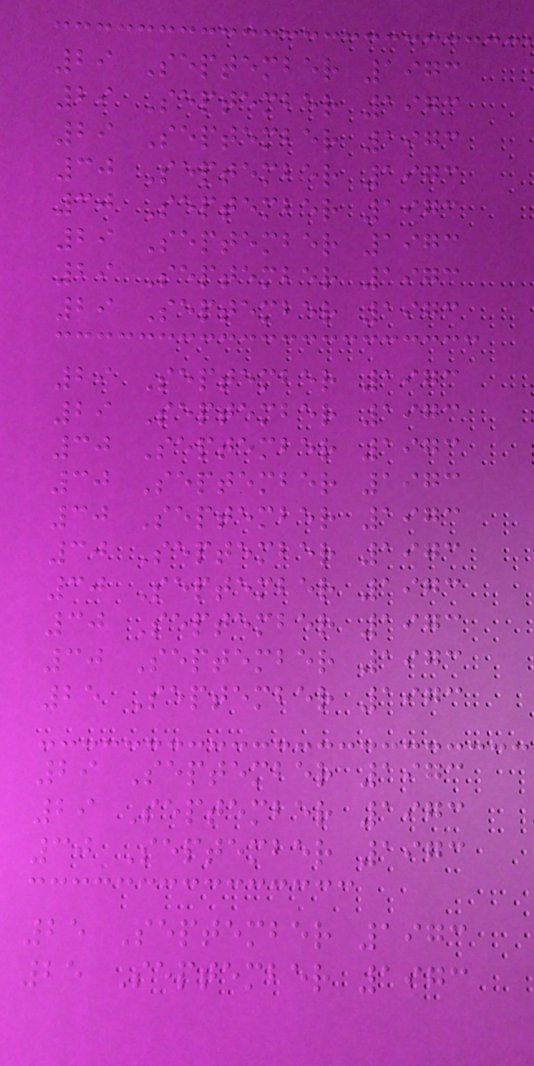29 September 1973
29 September 1973
29 September 1973
30 September 1973
30 September 1973
29 September 1973
29 September 1973
29 September 1973
29 September 1973
29 September 1973
30 September 1973
30 September 1973
30 September 1973
30 September 1973
30 September 1973
30 September 1973
30 September 1973
25 September 1973
29 September 1973
29 September 1973
30 September 1973
25 September 1973
25 September 1973
